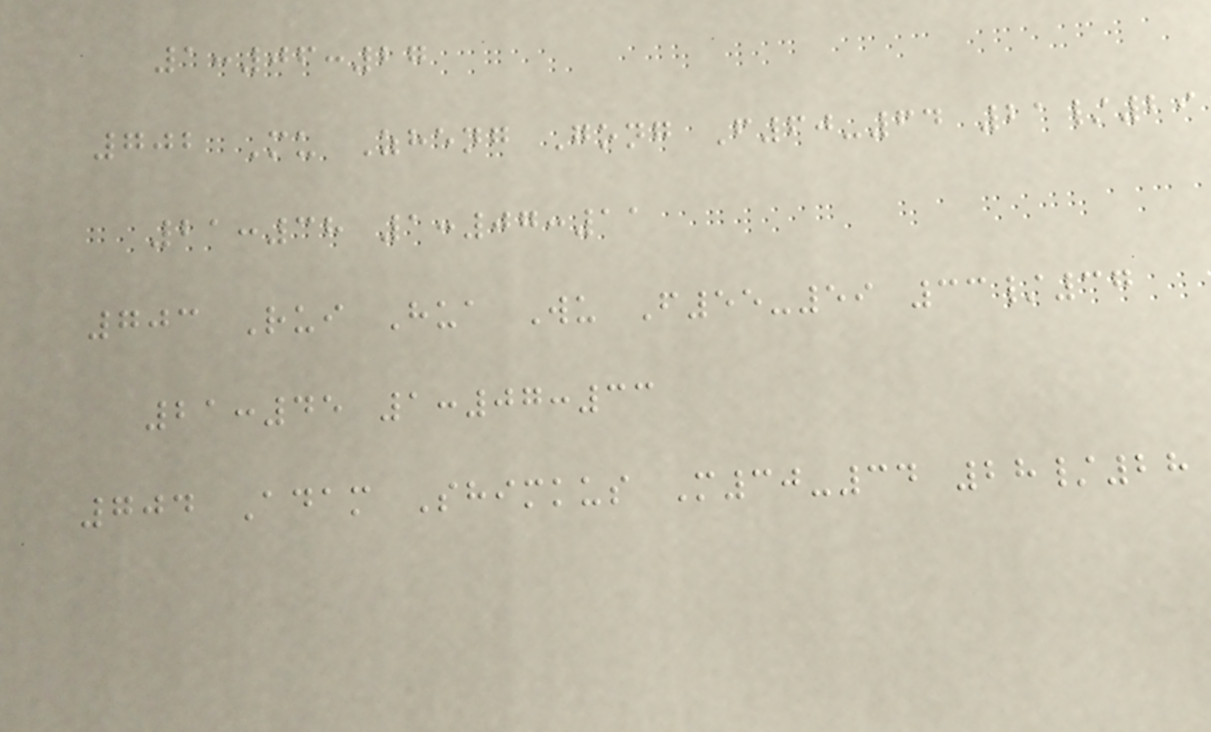1:06:27
702 Mu Zheng Gong F60-64 21/29
21:38 1:07:11
703 Rui Hua Wu F55-59 33/37
21:45 1:07:33
704 Adam Shimkus M30-34 28/28
